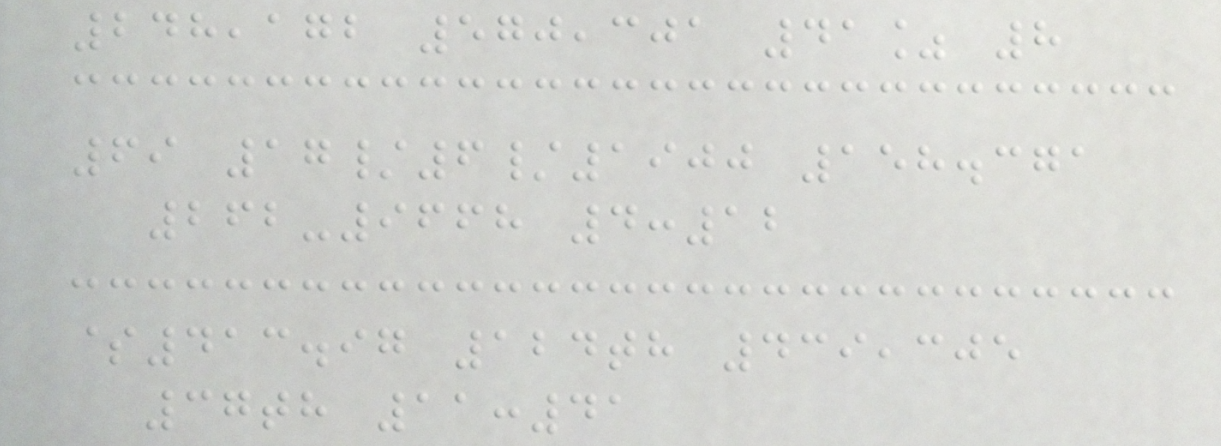248,172 570,301 41% 8
69 17/6/1900 158.371
262-9668 4:12
$413.97 124th 439,305
37th 11:41
